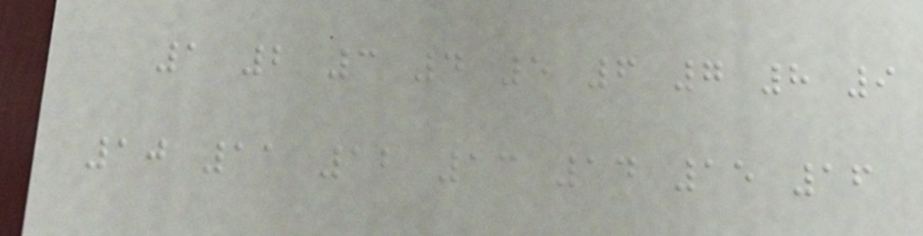1 2 3 4 5 6 7 8 9
10 11 12 13 14 15 16
